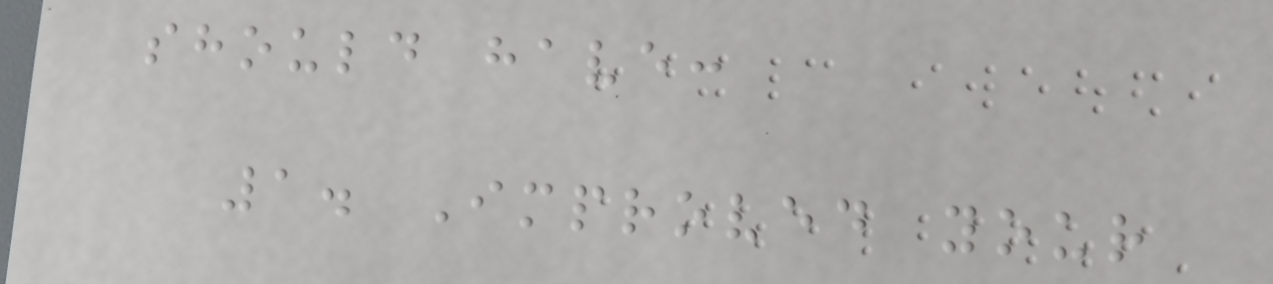should have:
1. Improved your
